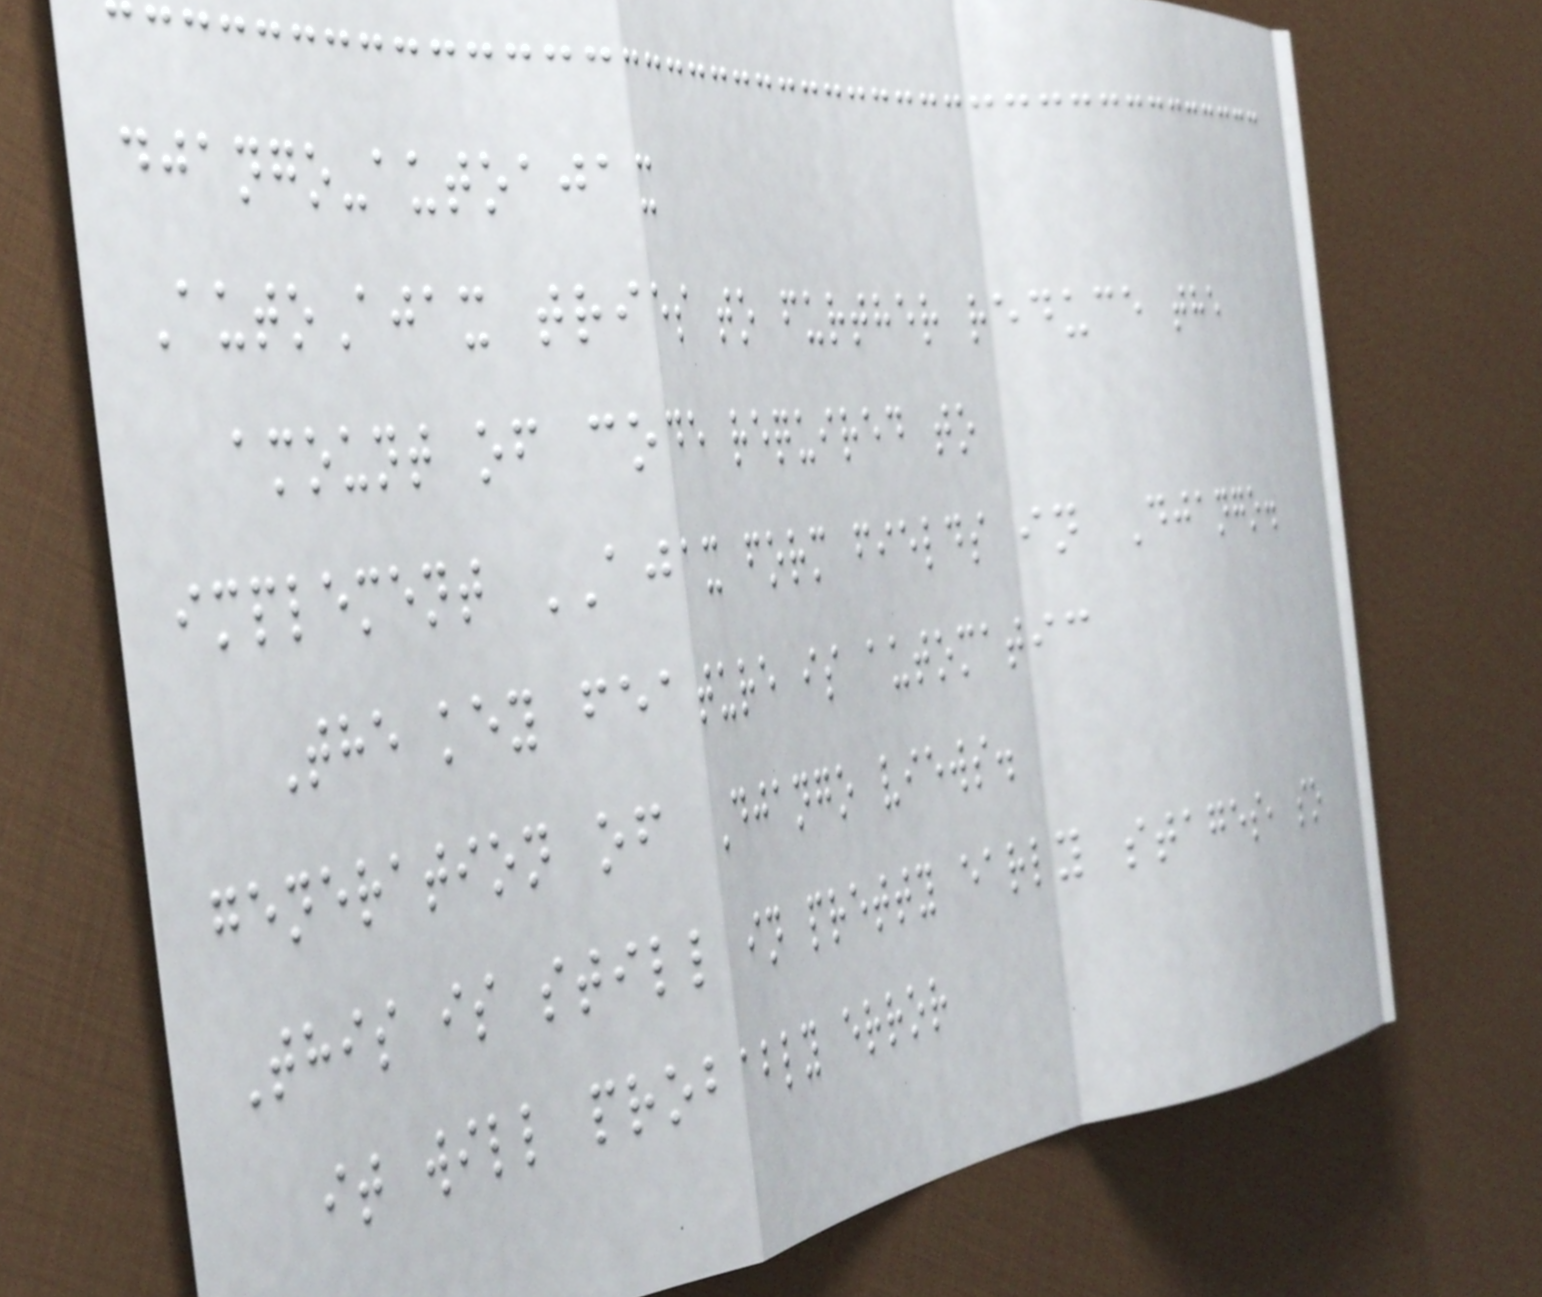django-autoajax
AutoAjax tries to further reduce the
amount of code required to
implement AJAX form fields in Django.
The key feature is automatic
generation of Django views.
This is still in pretty early stages, so
it will probably error
